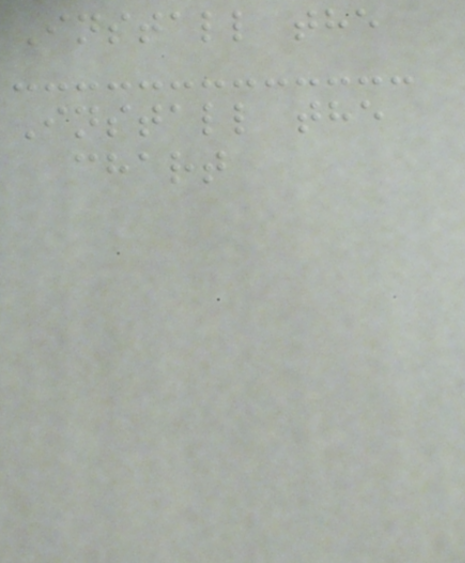Install the
Install the
chart
